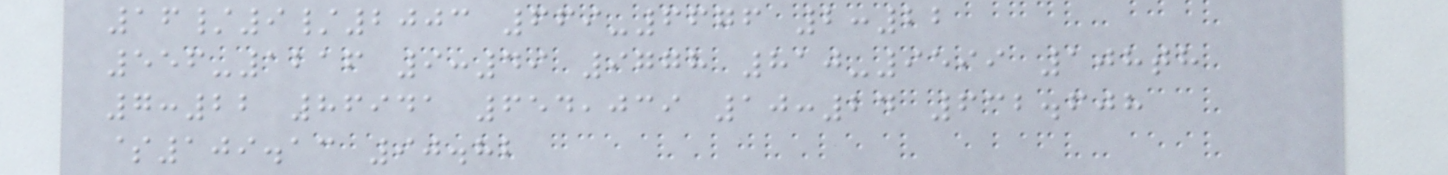16/9/2003 669-6676 2:22
556-1216 9:49 9778 810-9599 108th
7:22 86941 654,039 10:24 632.608
$109.13 90.82
